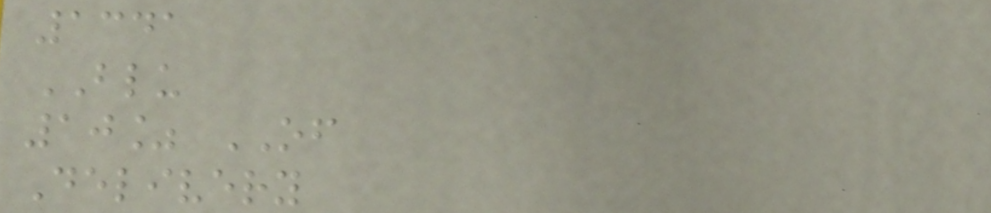1341
BLU
10% OF
Delivery
